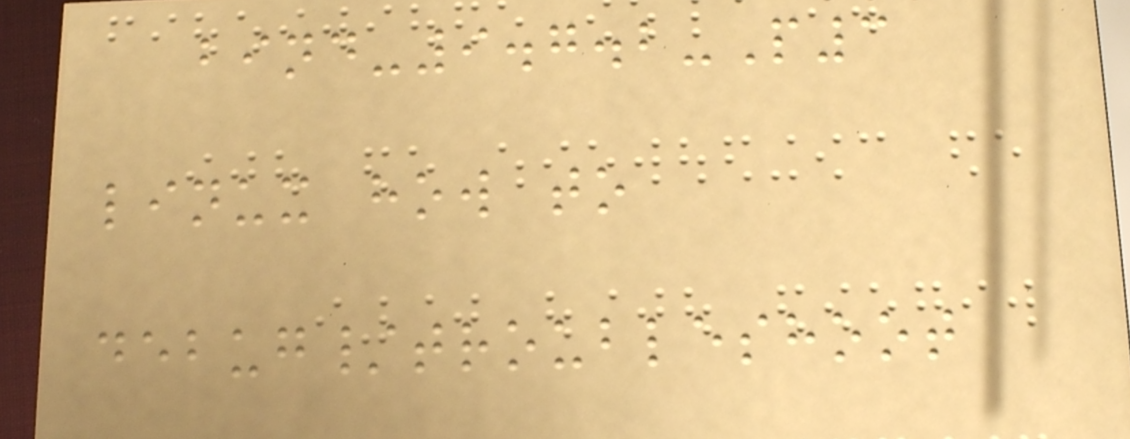bind-9.7.2-P3
linux how to
debug/troubleshoot
